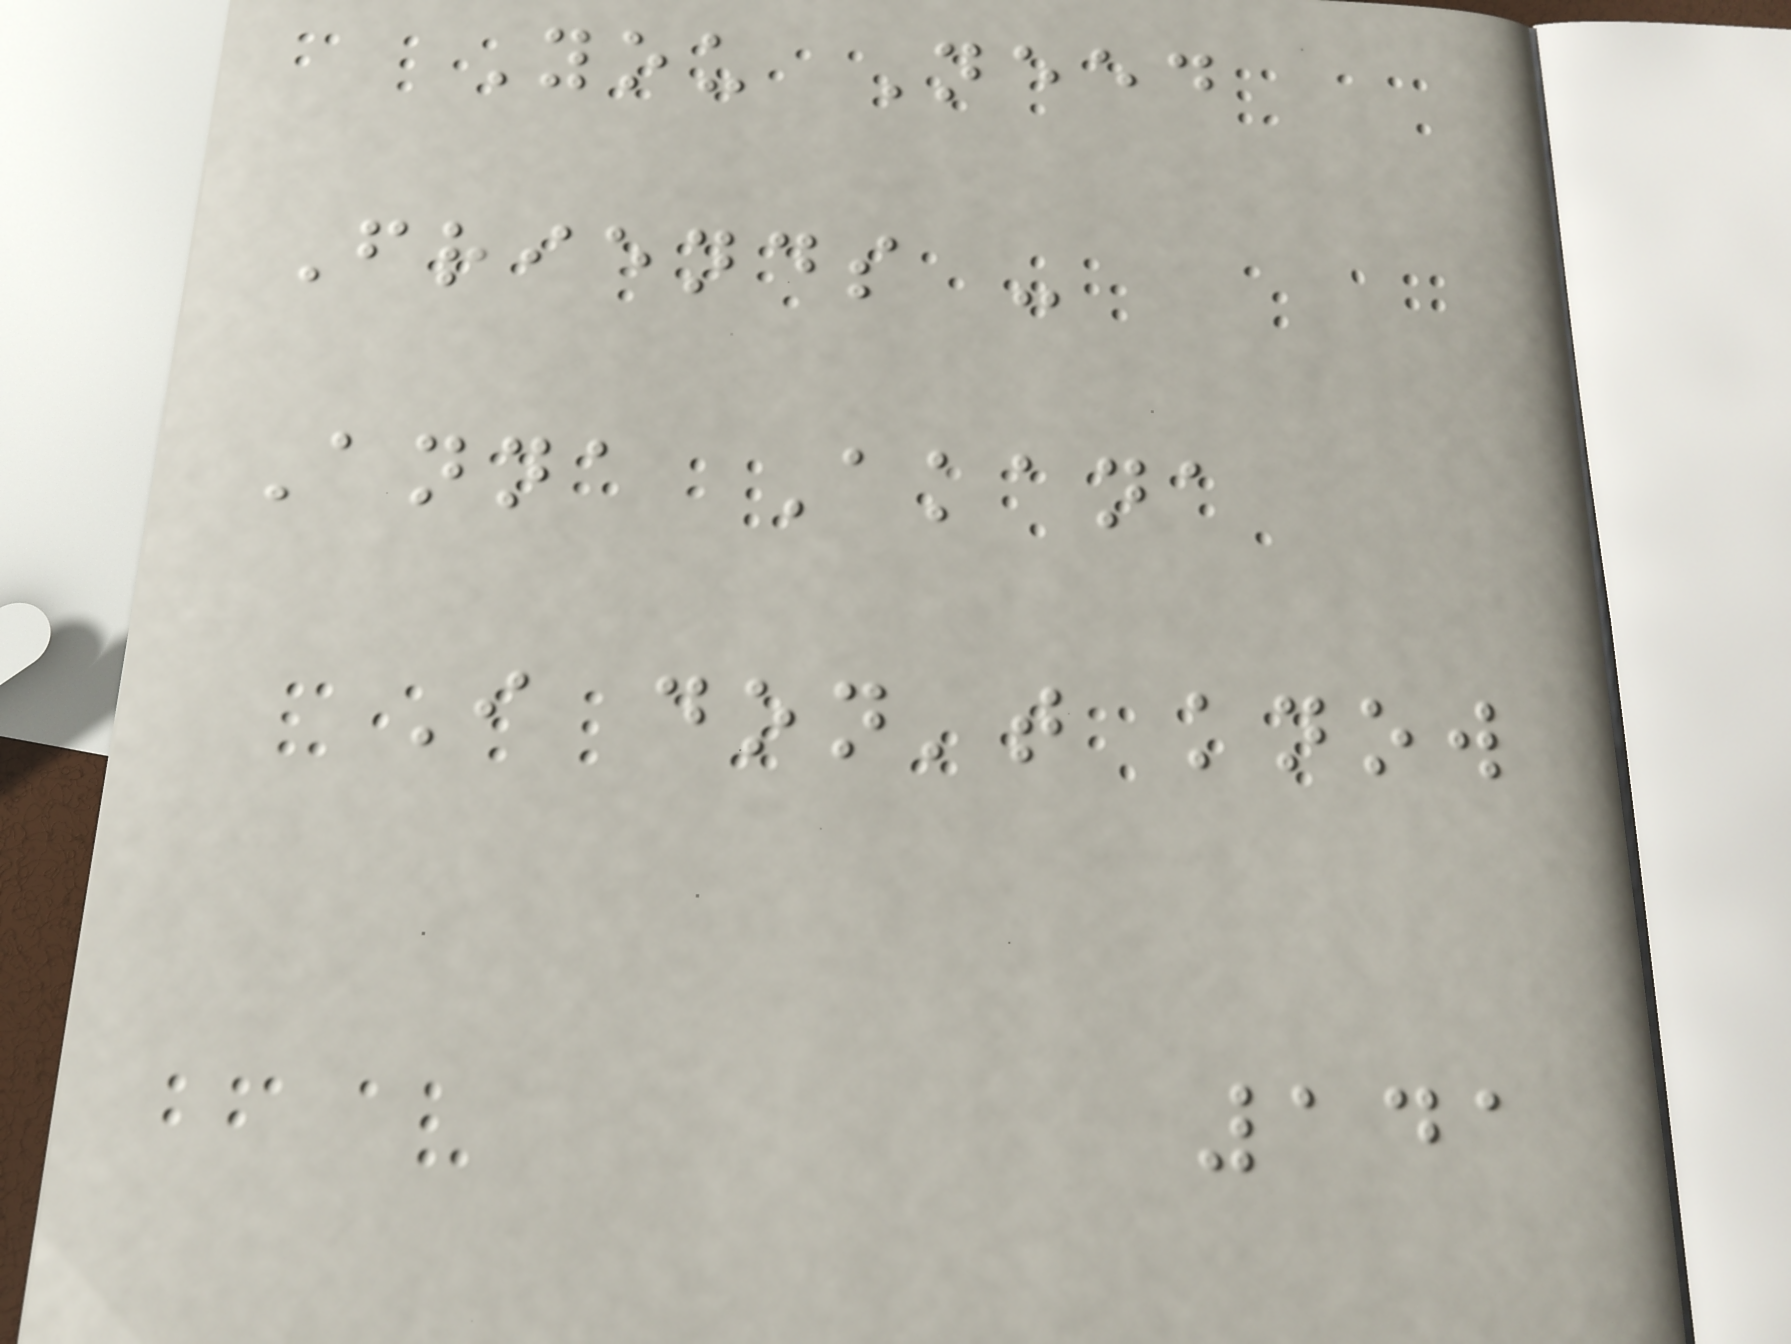You Need
Friends -
Anna Akana
I don't know
141
